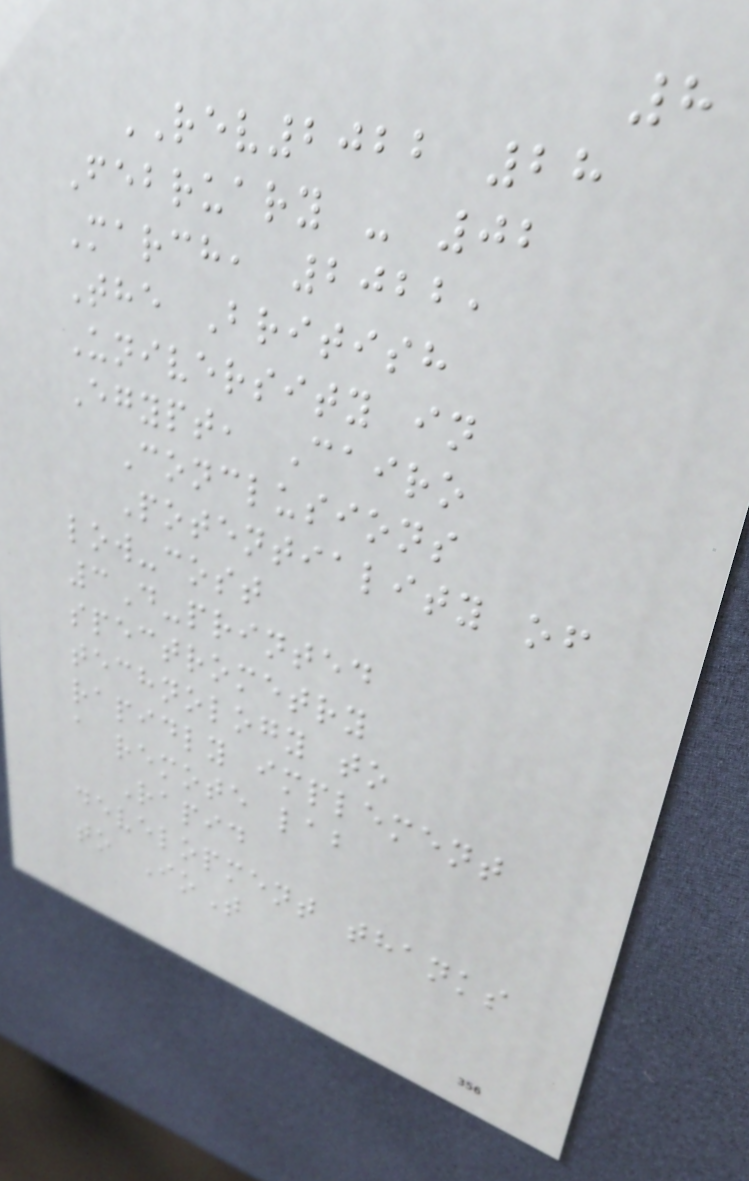8
REV2022 28
February - 02
March, 2022,
The British
University in
Egypt, Cairo
Conclusions
Potentiality of
low-cost
3D-printed
spectrometry
technology to
rapidly implement
a remote lab
Rapid
development thanks
to IoT
